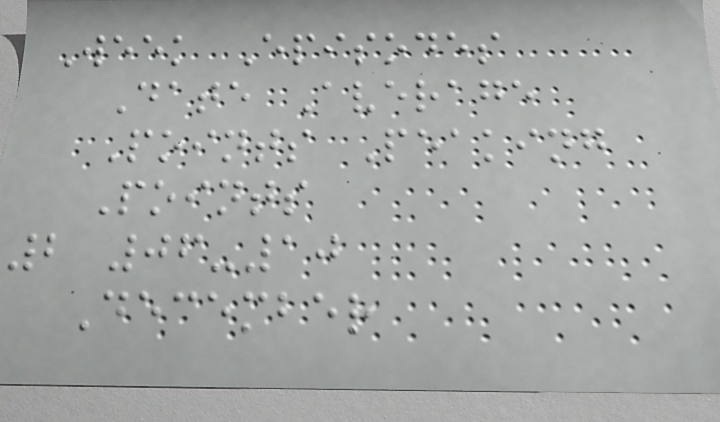Week Episodes
Date Average
Points Peaking
Points
2 06-10
December
